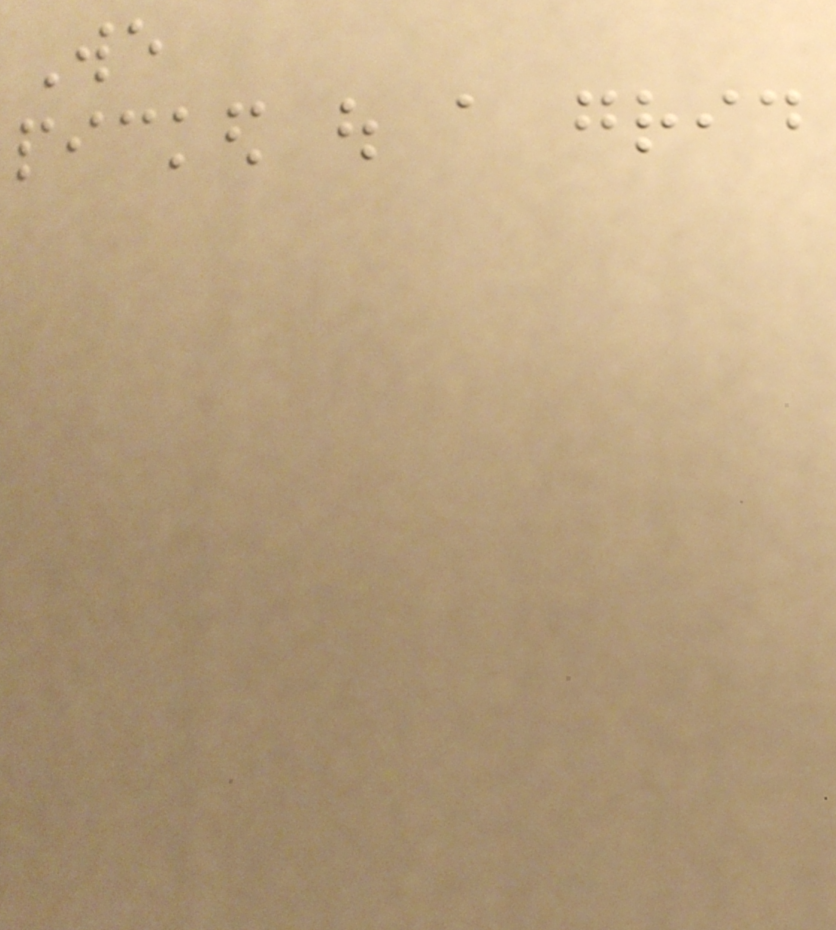We
picked out a grid
